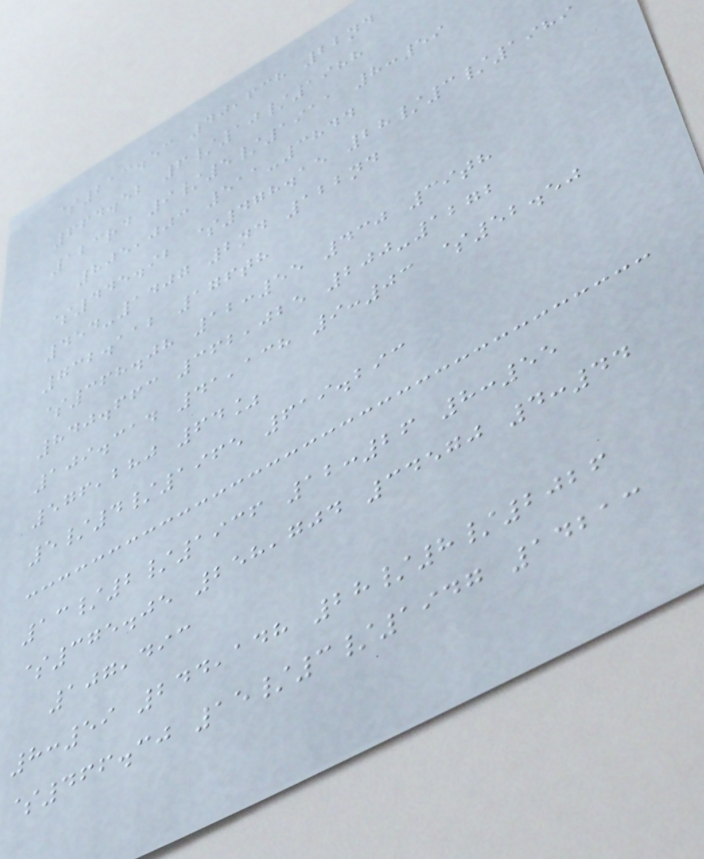$213.53 40,638 22nd
664.52 6/10/1988
123rd 9/5/1911 8:59
805,003 511-3844
$445.92 $478.15 28/3/1989
454-1407 2nd 122nd
732.112 176th
$368.08 12:55 430 39th
840.663 362,025 200-1272
109.314 41,138 9:03 $52.50
576,280 64%
5/4/1965 619.293
13/2/1936 12:26 8:55
$375.05 258,704 34570 4:44
107,493
8:59 244,148 28/8/2026
$466.30 15/3/1947 14213
